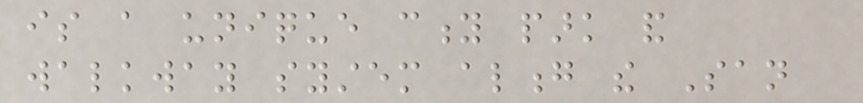is a unique city park and
walkway system along the San
